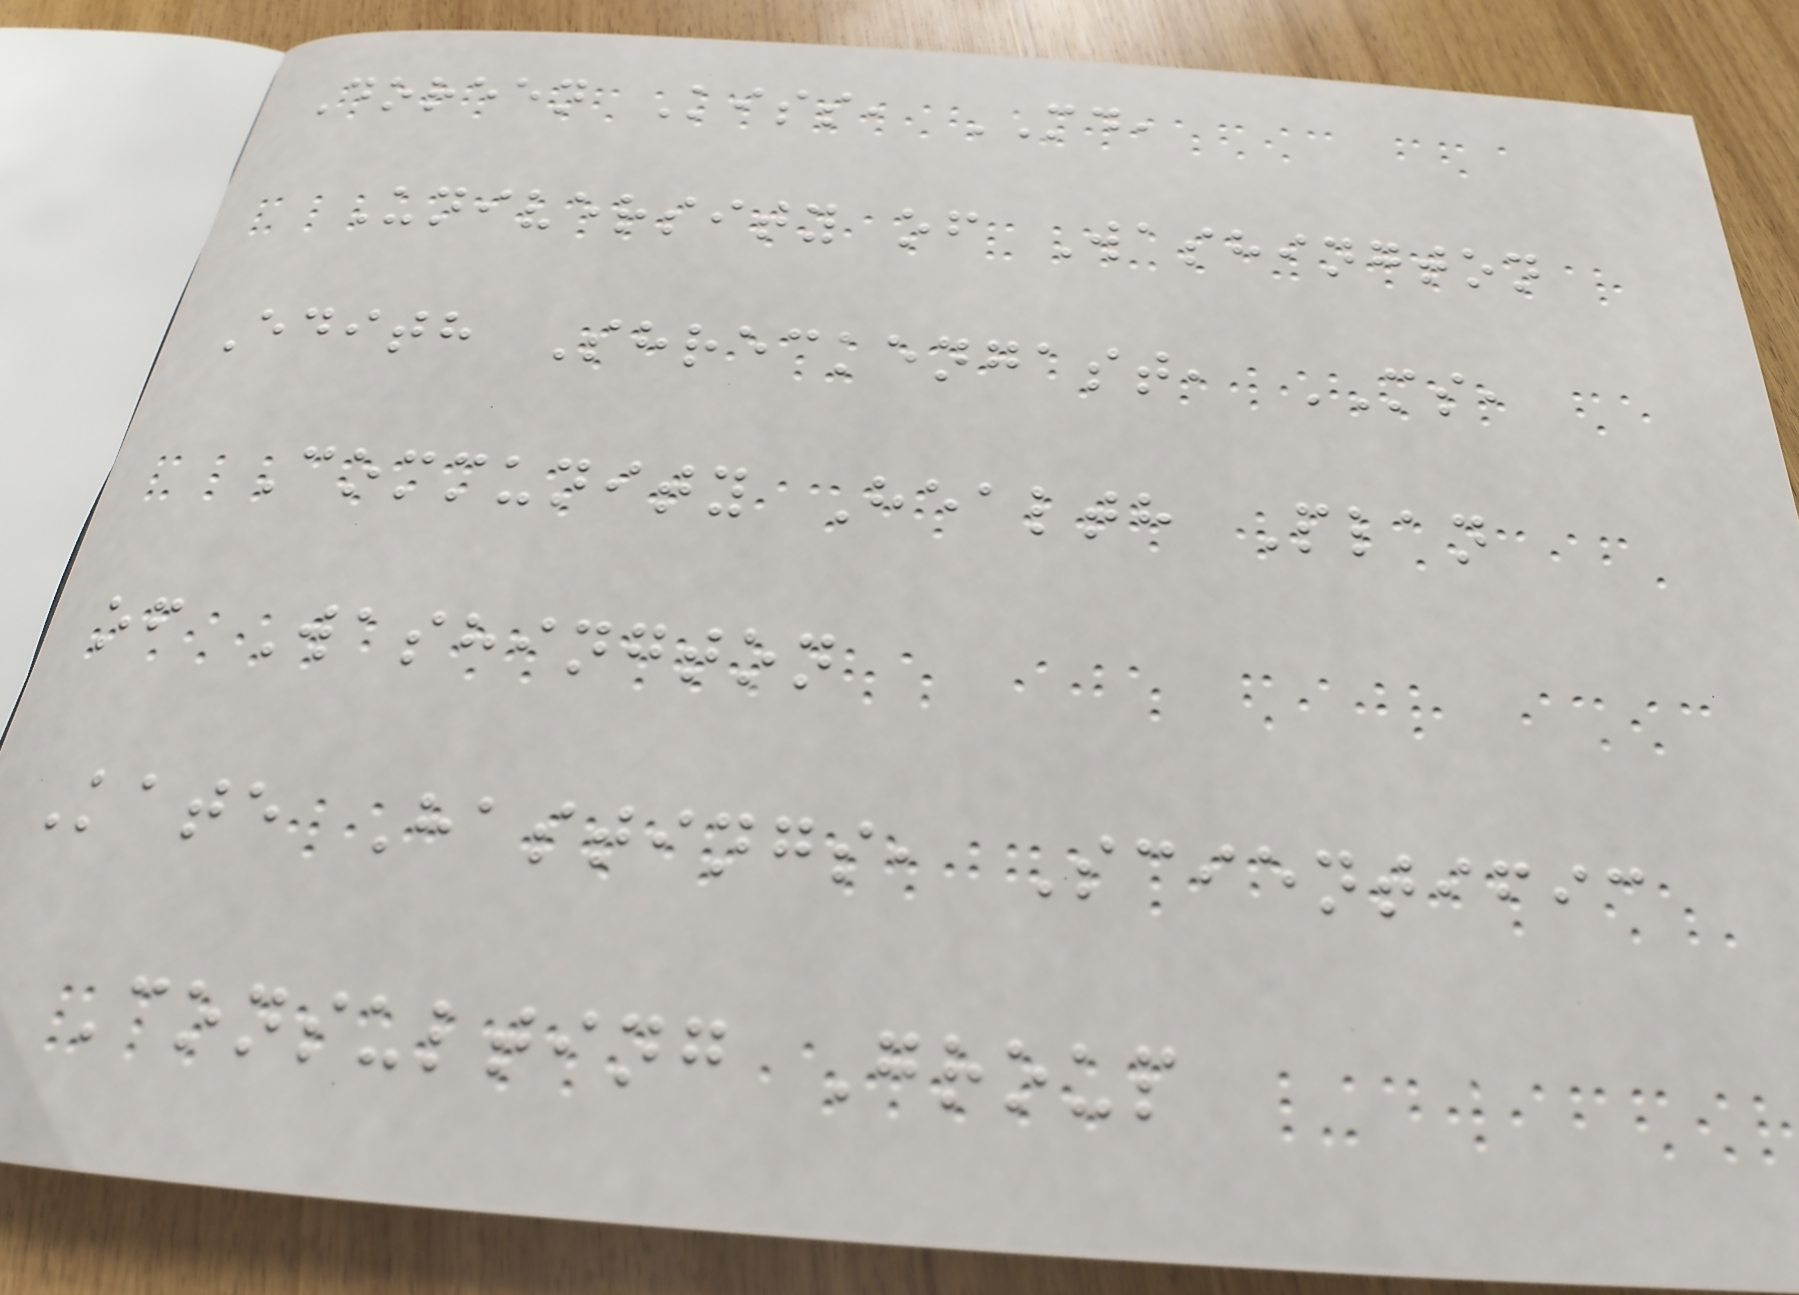Doreen Kiss, MD,
University of Washington
Edith Shreckengast, MS,
Community Health Plan
of Washington
Kate Hastings, Scientific
Consulting Group
